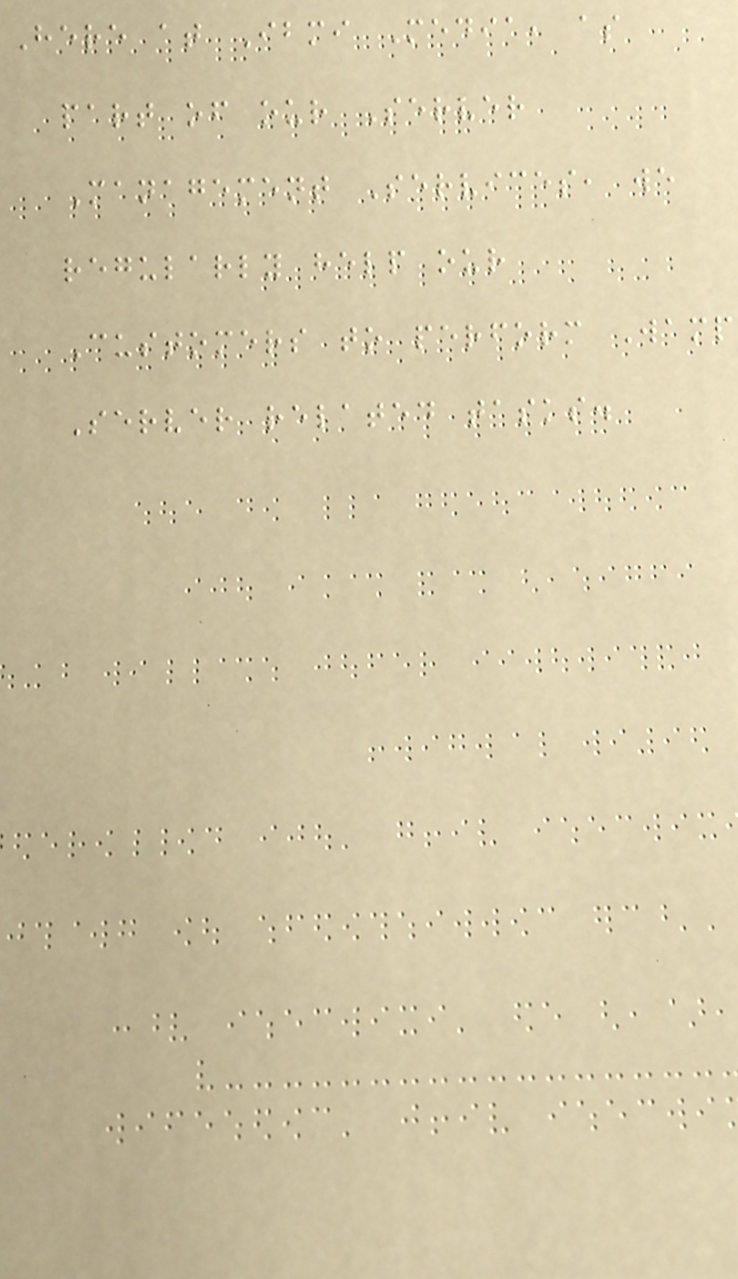Here at Ibmi Media, as
part of our Server
Management Services, we
regularly help our
Customers to perform Wamp
Server related tasks.
